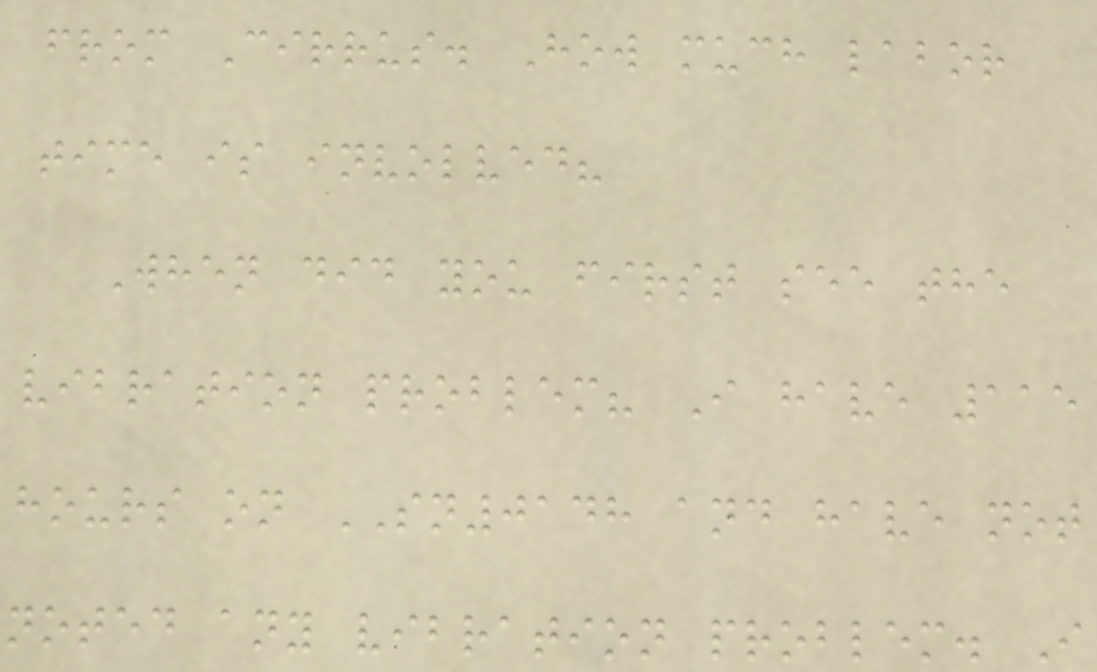from Cirrus. How much labor
time is involved?
When did you first see the
vibration problem? I have 115
hours on SN0148 and have not
noted any vibration problem. I
